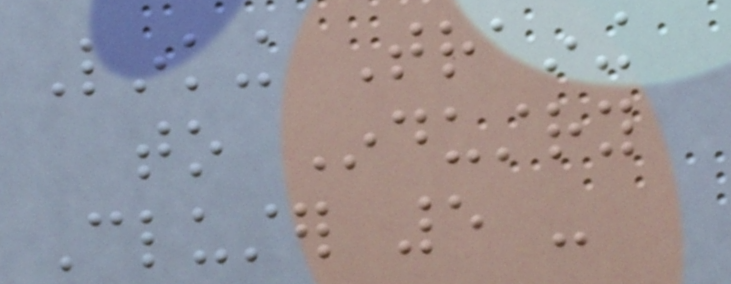Linking Training
to Industry
Cluster 5 -
